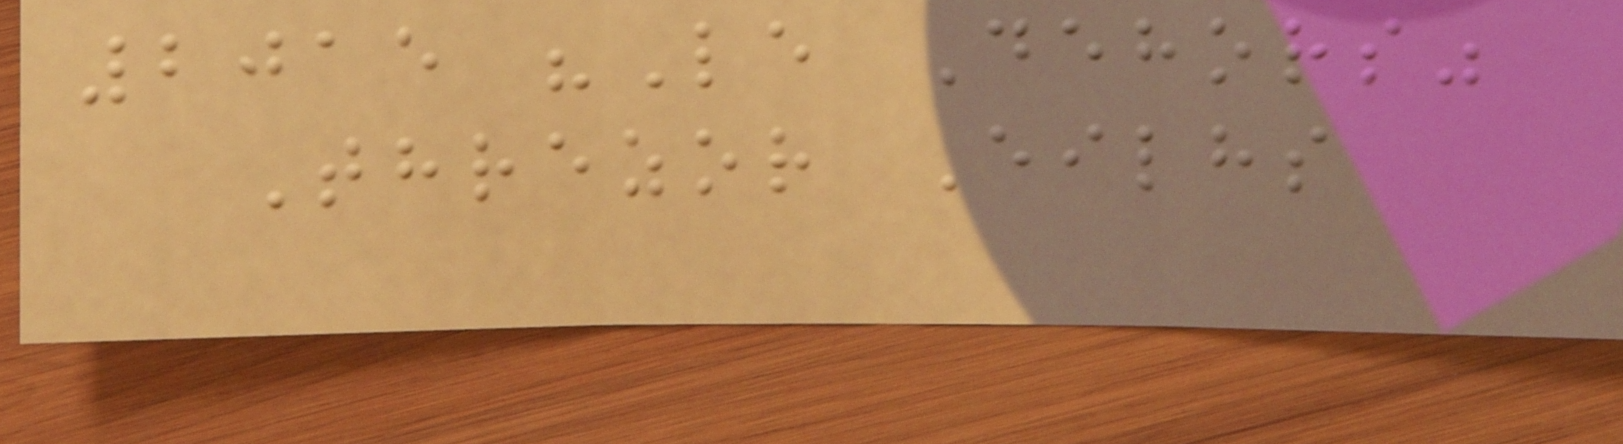2015 "Le Dehors"
Threzor Eilhs
